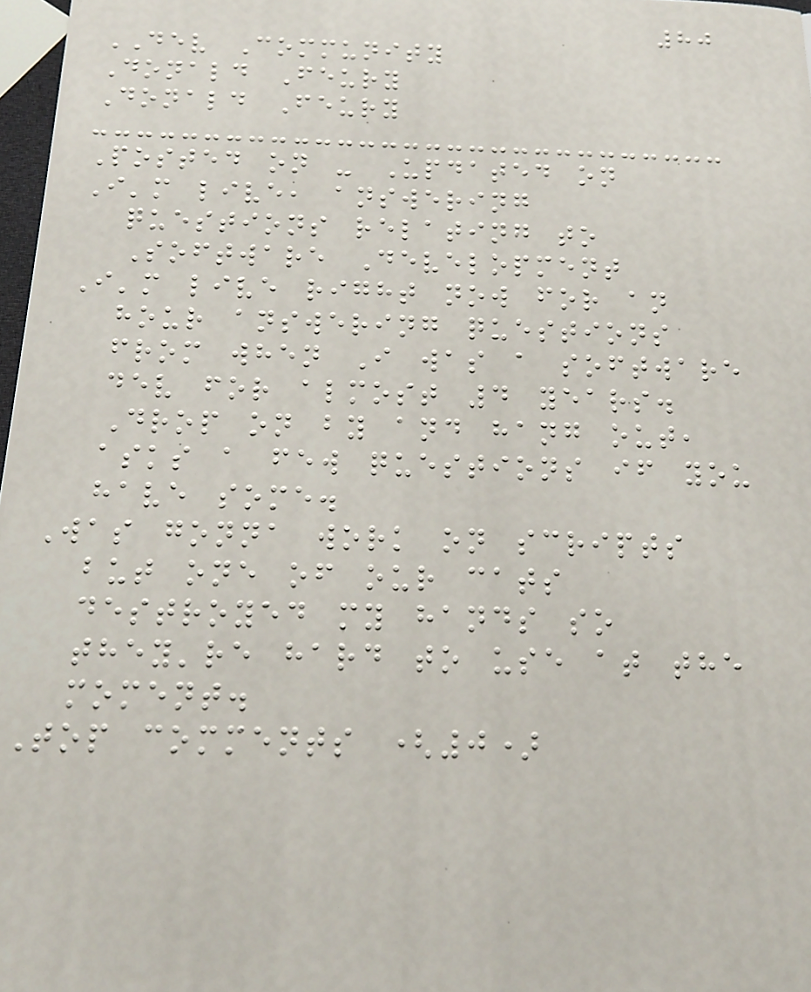80
DEV Community
Donald Feury
Donald Feury
Posted on - Updated on
I'm live, answering
questions relating to
Software Development
I'm live right now for an
hour answering questions
from when I was a software
dev for almost 4 years.
Drop on by and hang out,
asks a few questions if you
have some.
Was gonna work on scripts
but one of our cats
destroyed my hands so
they're hard to use at the
moment.
Top comments (0)
